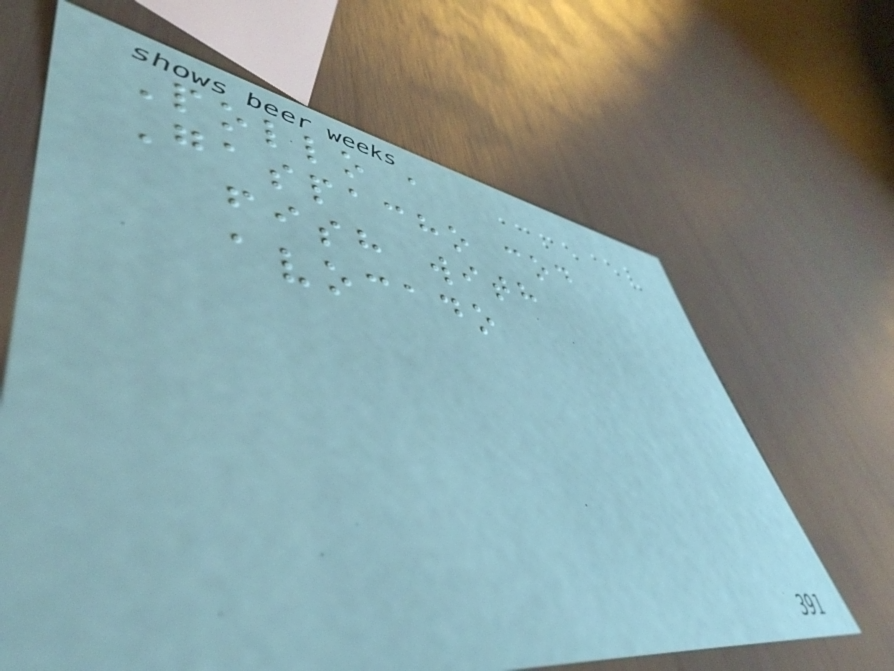Pollo a
Gaspacho cod
fish with
avocado
